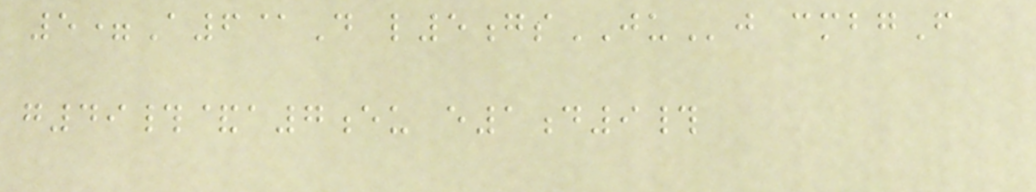5=A6@D l5gsJUj cmbgF
g49#&a7eu e1d9#
